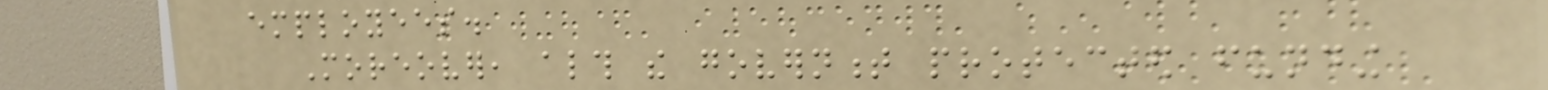employees.
Moreover, although the government protected funding
